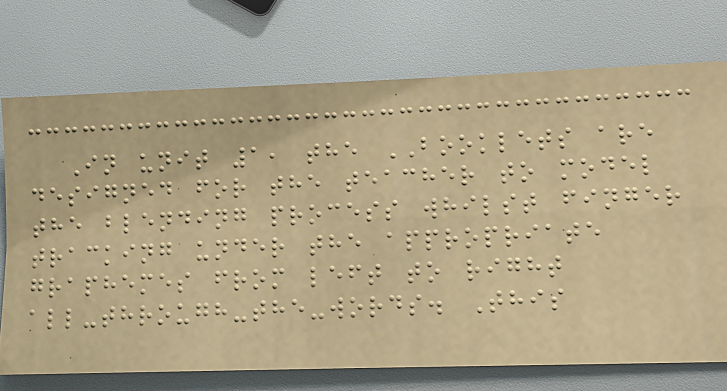In unit 1, the BOOKLETS are
designed for the teacher to model
the blending process whilst finger
tracking under the appropriate
graphemes from left to right
all-through-the-words. This
